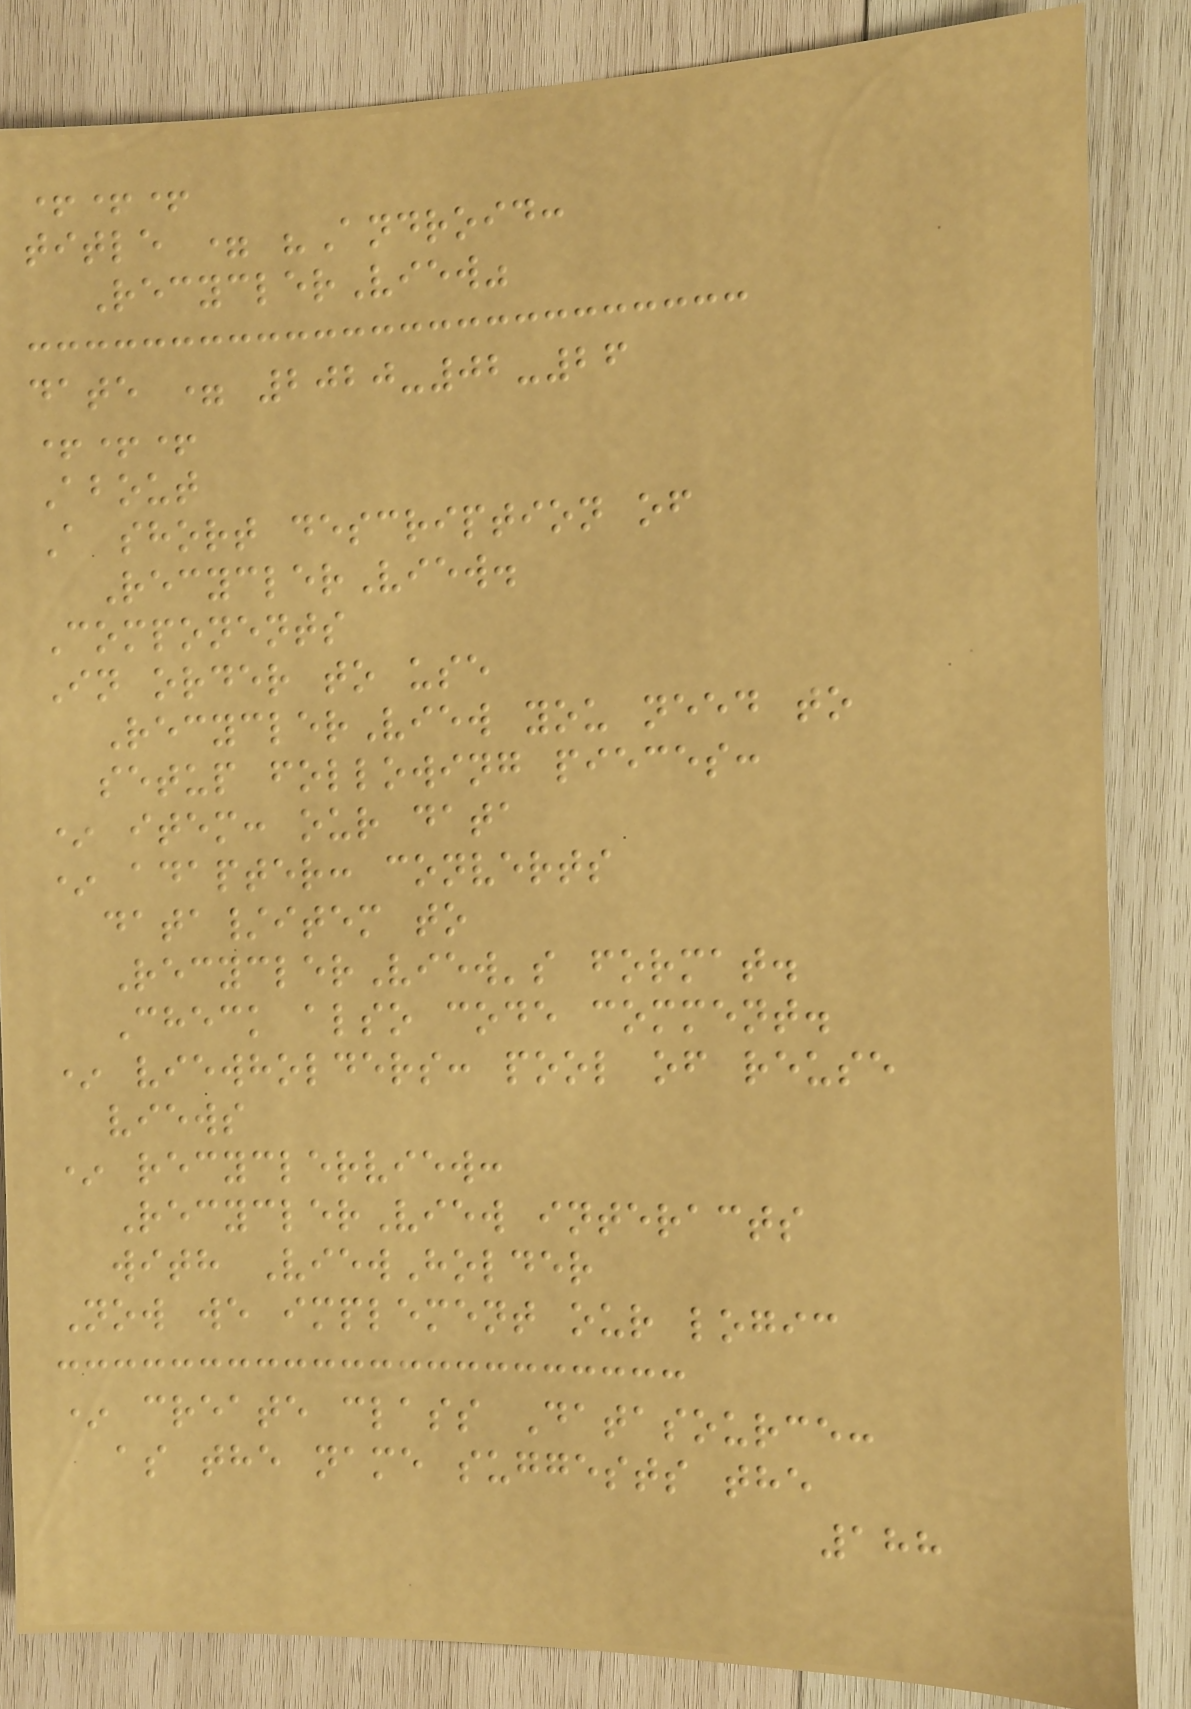+++
title = "Android:
RecyclerView"
date = 2020-02-26
+++
About
A short description of
RecyclerView.
Components
In order to use
RecyclerView you need to
setup following pieces:
* item: our data
* adapter: converts
data/item to
RecyclerView's format.
Check also code comment.
* viewholders: pool of reuse
views
* recyclerview:
RecyclerView interacts
with ViewHolder
Now we implement our logic
* create class Datasource:
as the name suggests the
188
